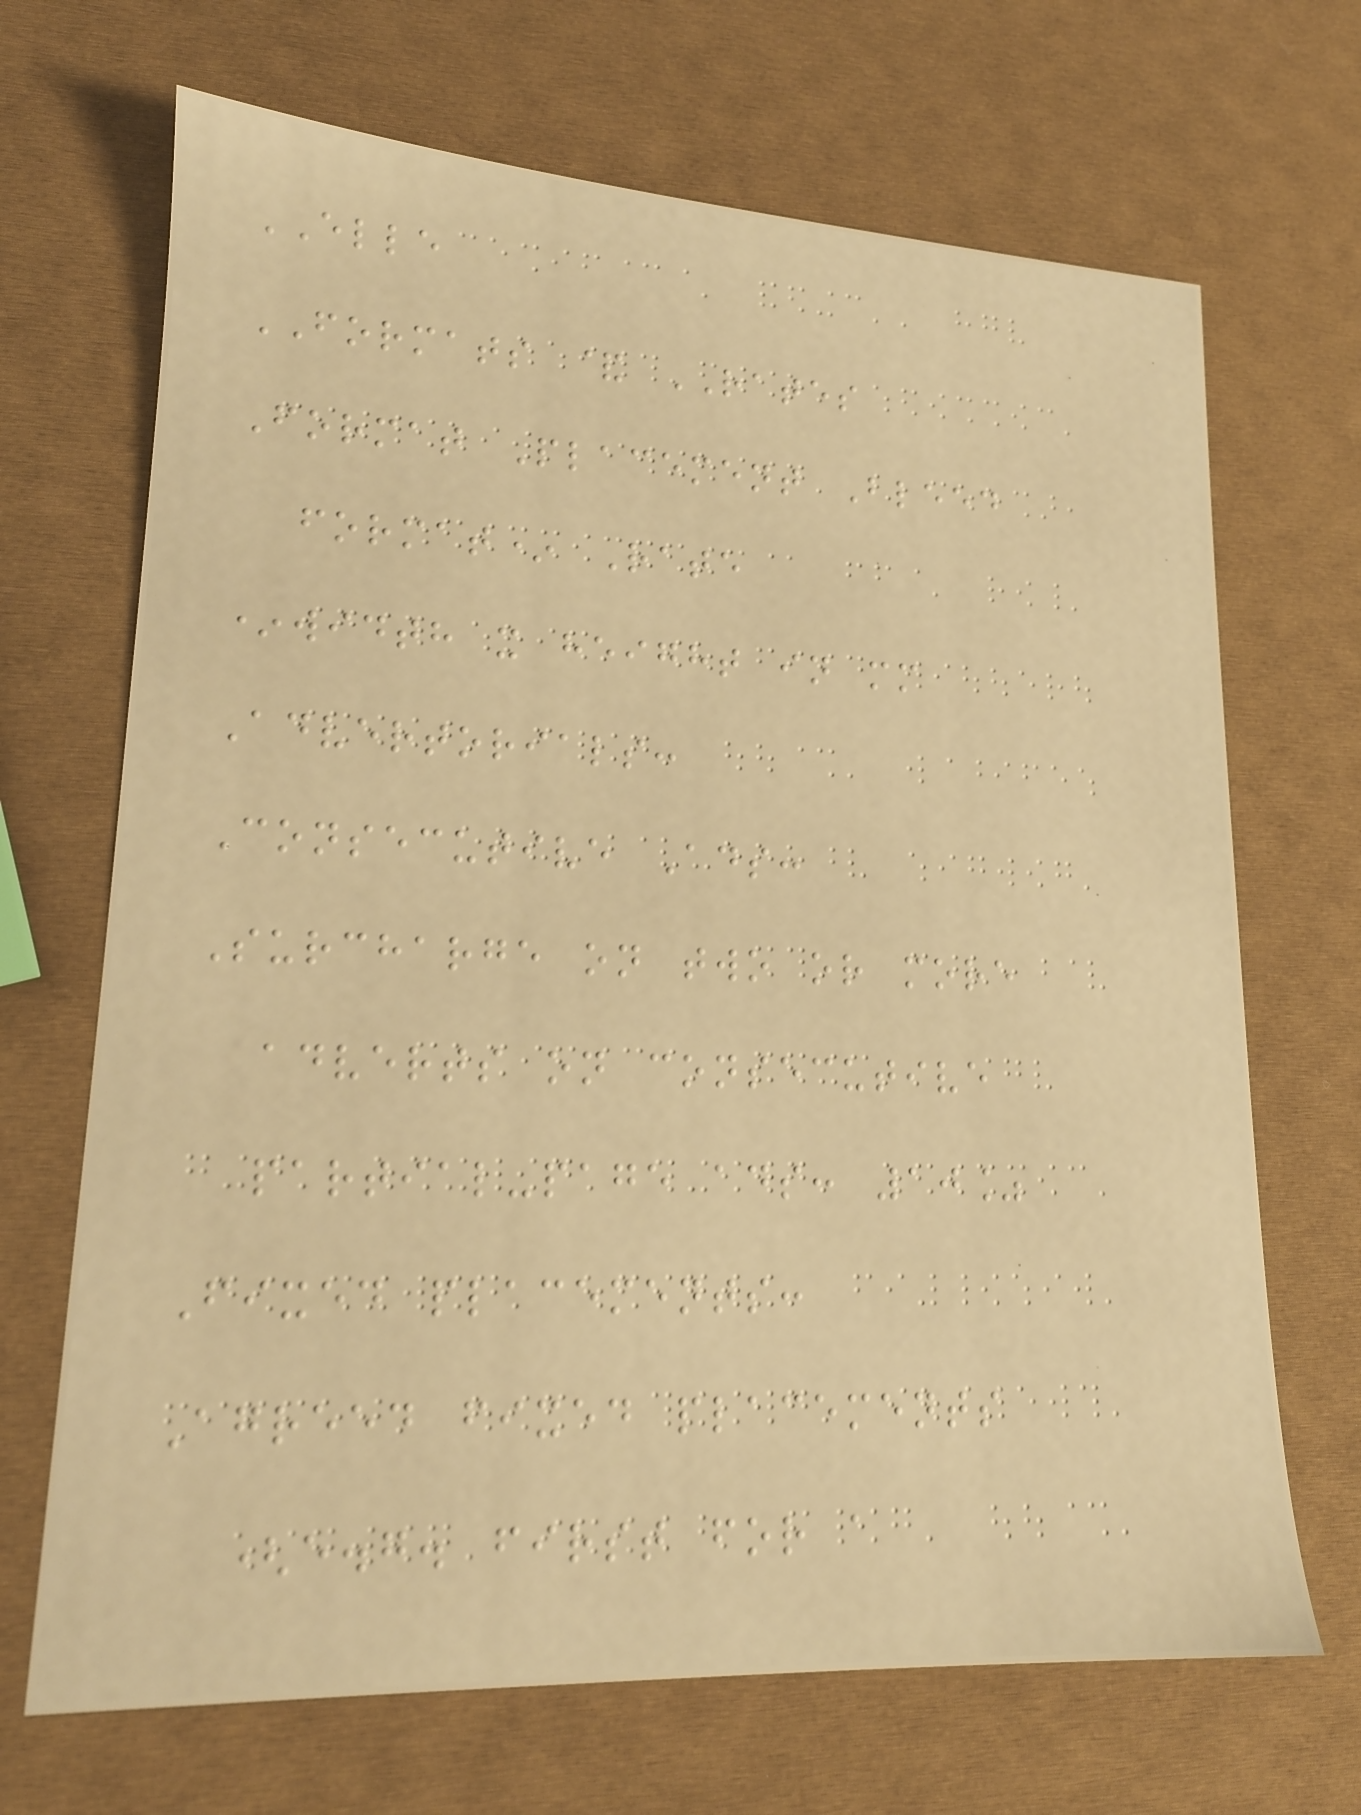ELLE
FORMATS & RATES
Format Placement Bleed
format* Rate
*width x height in mm
Advertorials:
Consecutive Ads:
Surcharge on two or more
adverts on consecutive
partial-page ads: 10%
Fixed placements:
Agreed fixed placements
(e.g. first for a
